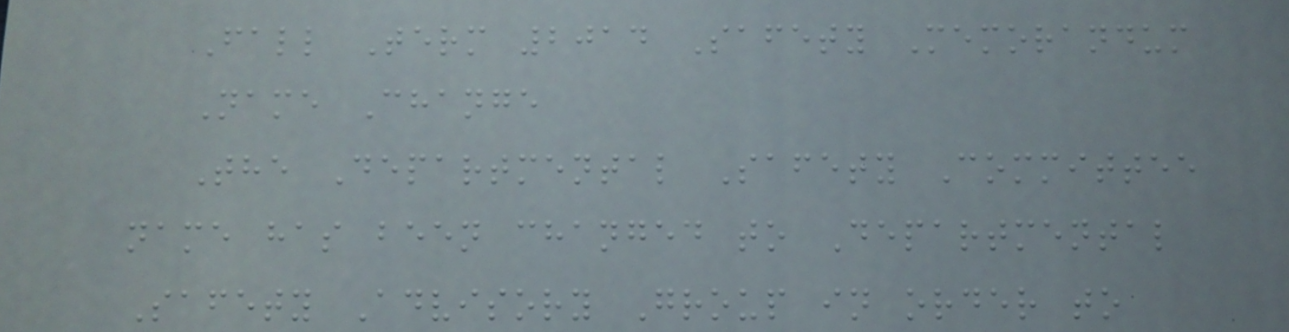Fall Term 2014 Safety Memorandum
Name Change
The Departmental Safety Committee
name has been changed to Departmental
Safety Advisory Group in order to
